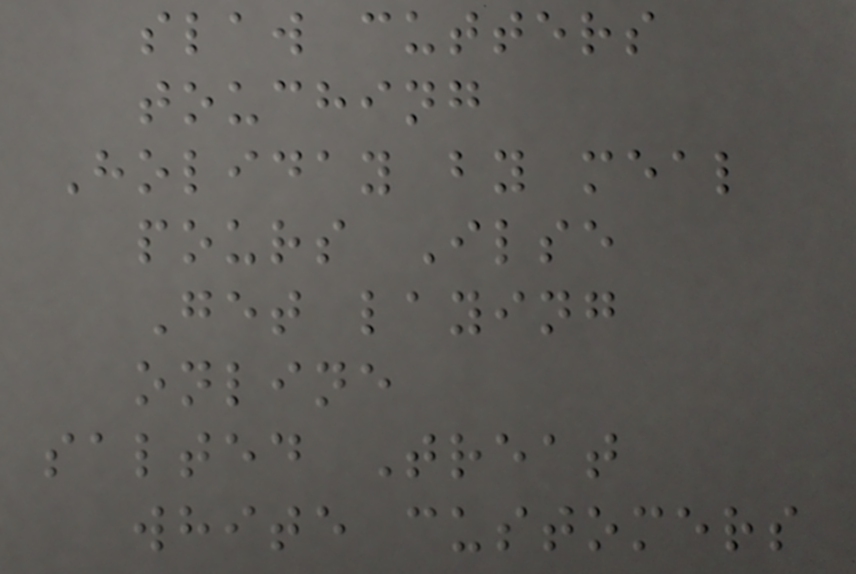slaw cutters
touching
Holiday by meal
pours Ilse
Get laying
online
salted Treat
white customers
